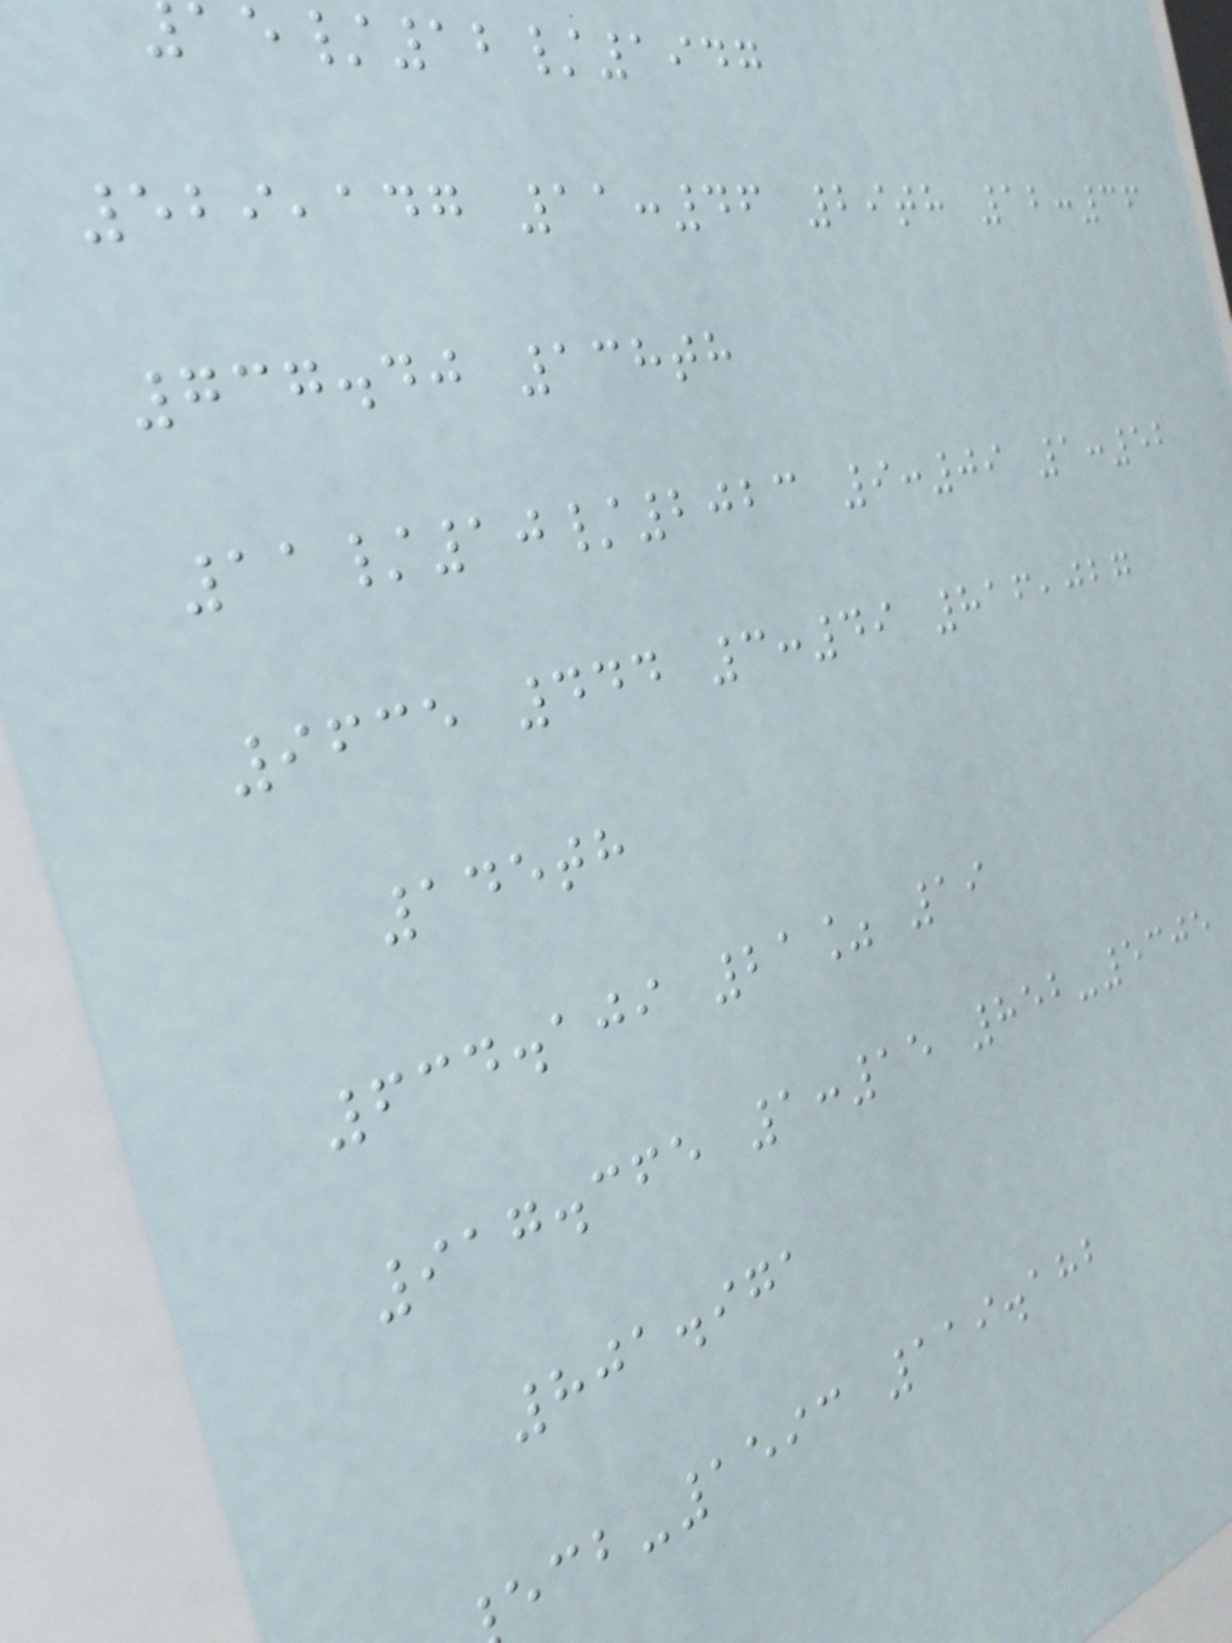/12/1947
529,147 11:46 29th 12:36
737.40 138th
11/10/2023 9:09 1:52
9635 444 3:49 816,027
145th
634.109 21% 19
917.365 1:15 852-5305
801.971
-1593 119.182
